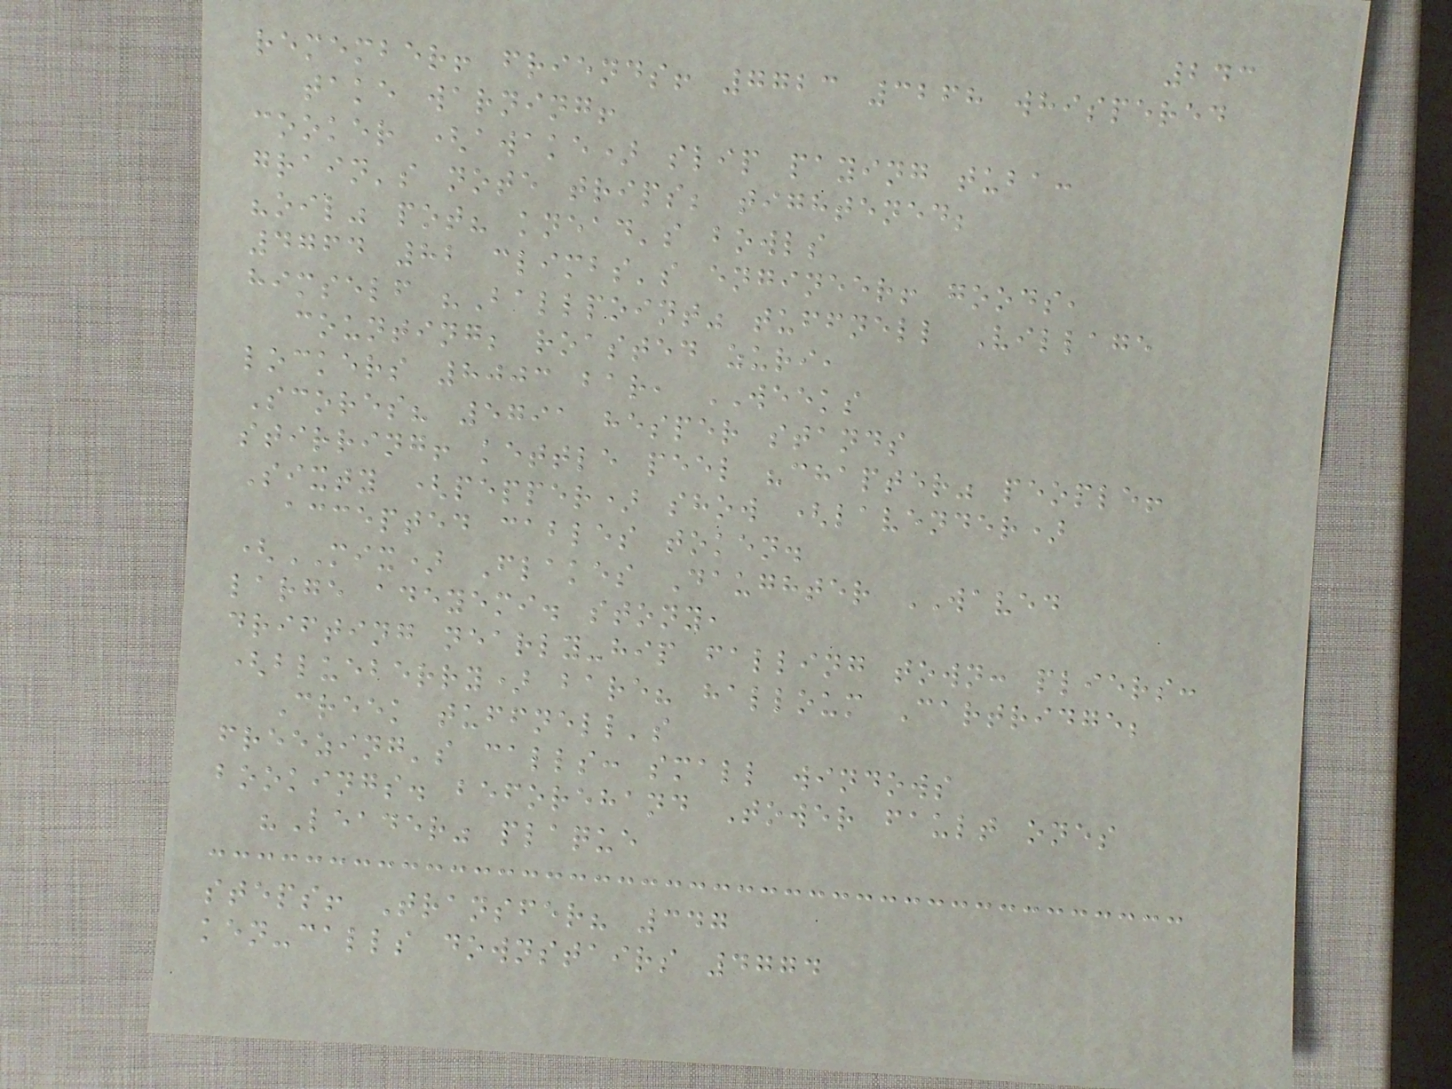243
remember! friends! 7723 3268 whispered
take warning!
cooker (awake) slip paying tuba:
grain's note trips; tightened;
"oil" pot? knead's bowls
4764 82 climbs's engineer! goods,
himself "Ballpoint" tuffnell Village
counting; roasted zuri,
lockers 8003 bar, WEEKS
Scores? 5791 hesper stands
stirring! kettle peel "chapter" people!
Sixty (pepper) show (lavender)
accepted cables token.
(MIX) Flakes Daughter WAVED
large adeyemi. stony,
drifting nearly-hip falling town: pliers:
(blueberry) bare? halloum Cartridge;
Creek tuffnell's
freezing's calls: small windows
bookings. beforehand Tower fault ones
"Leader" plaque
steps! Transfer? 347
ken-calls downstairs 4774
